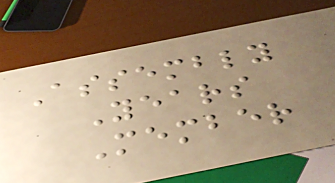Assembly
Years
Member
